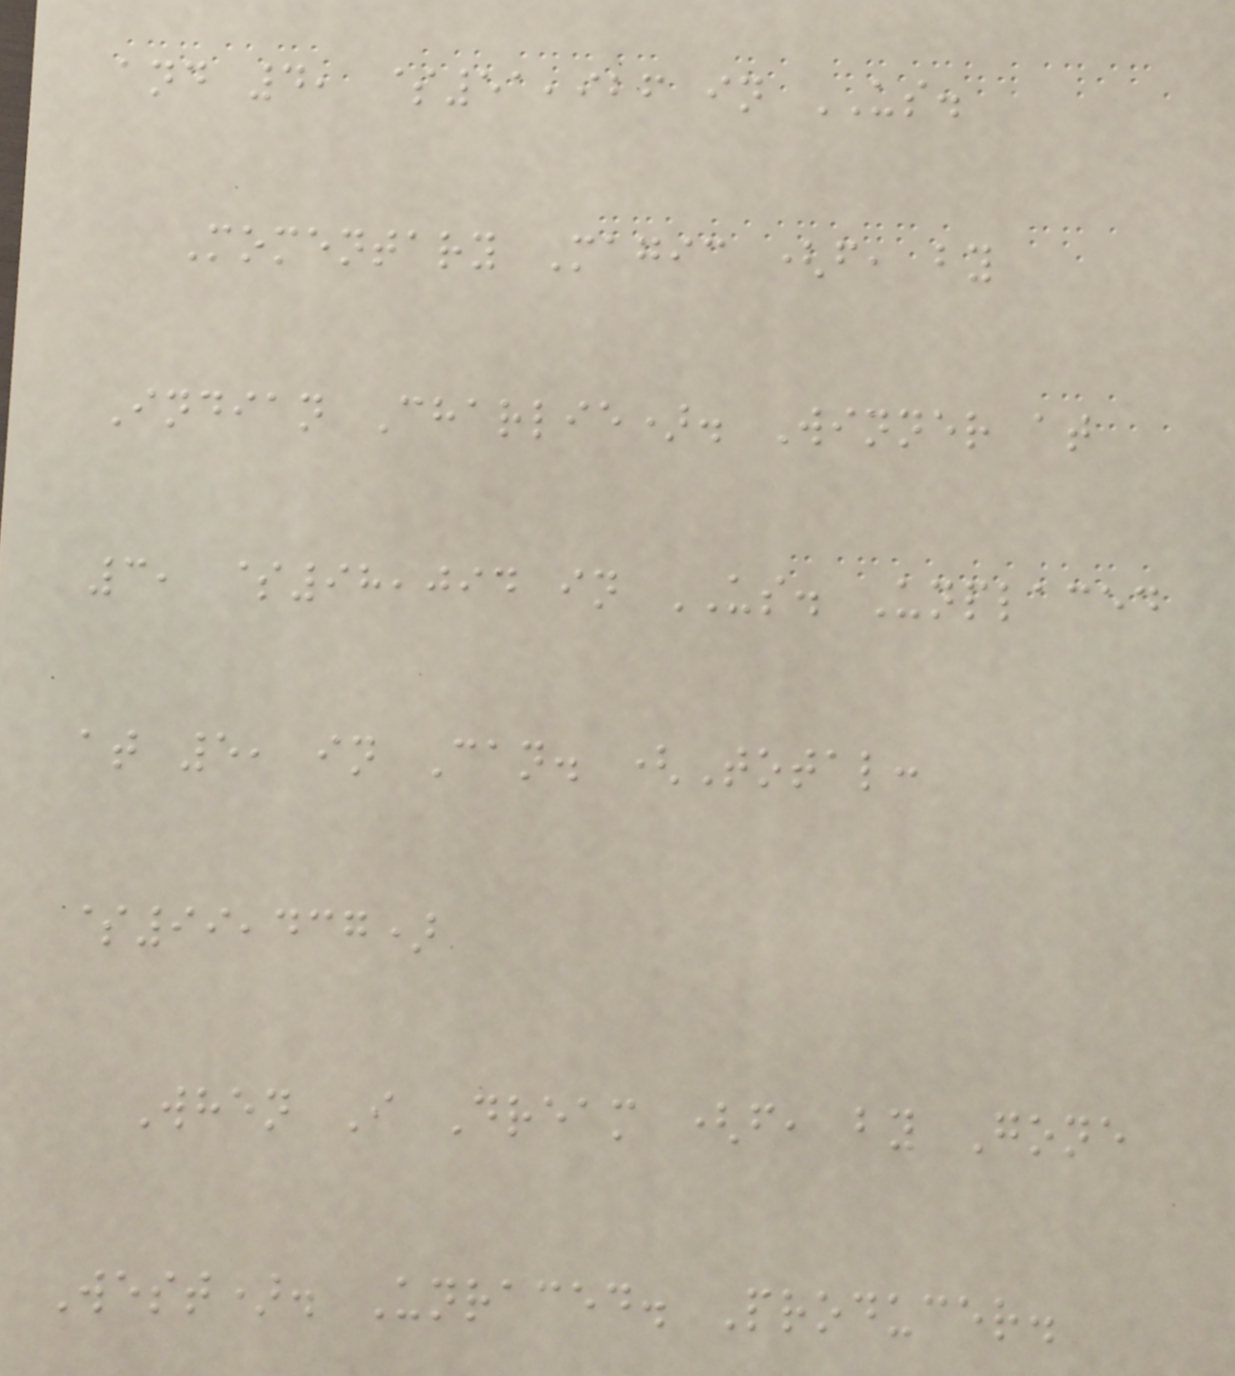and 4, $51,926 in US.
Momentary Magic (f, by
Indian Charlie). Winner at
3, $98,094 in US. Unplaced
at 5, in Can. (Total:
$99,437)
When I Dream (f, by Gone
West). Unraced. Producer.
